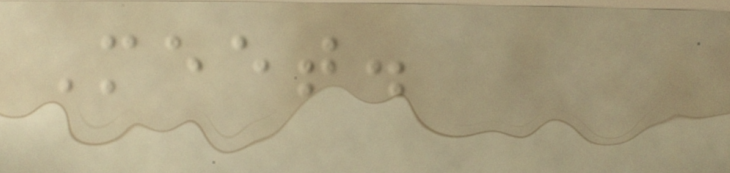Meet.
